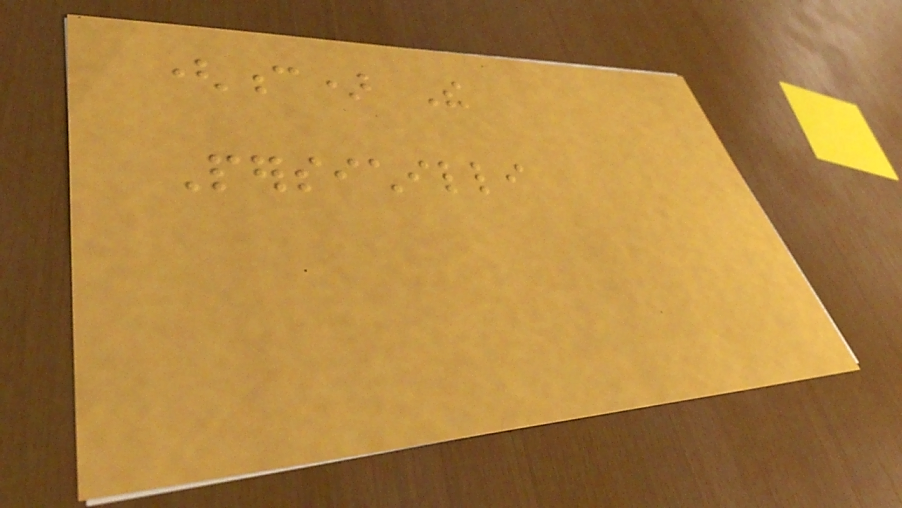(c) The
Persichilli
